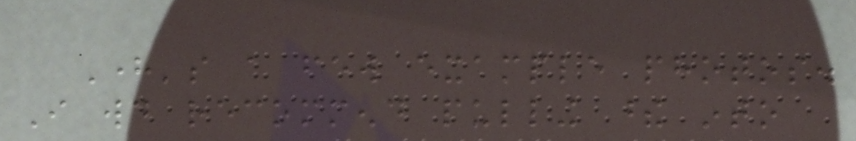Here's a few example photos.
I would recommend pulling these into
